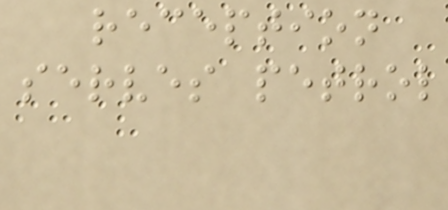reception
serves petrol
